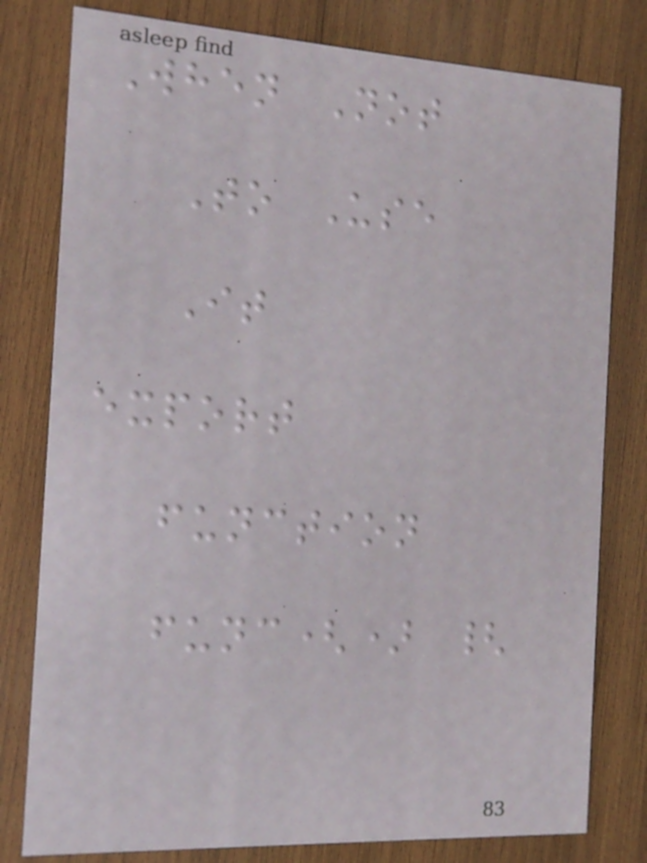When Not
To Use
It
export
function
func() {
